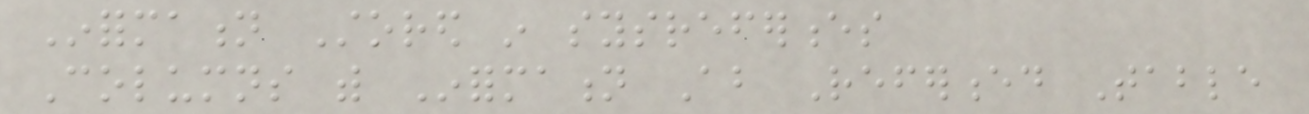Information Stored in sysreferences
Columns with Information About Referenced Table
